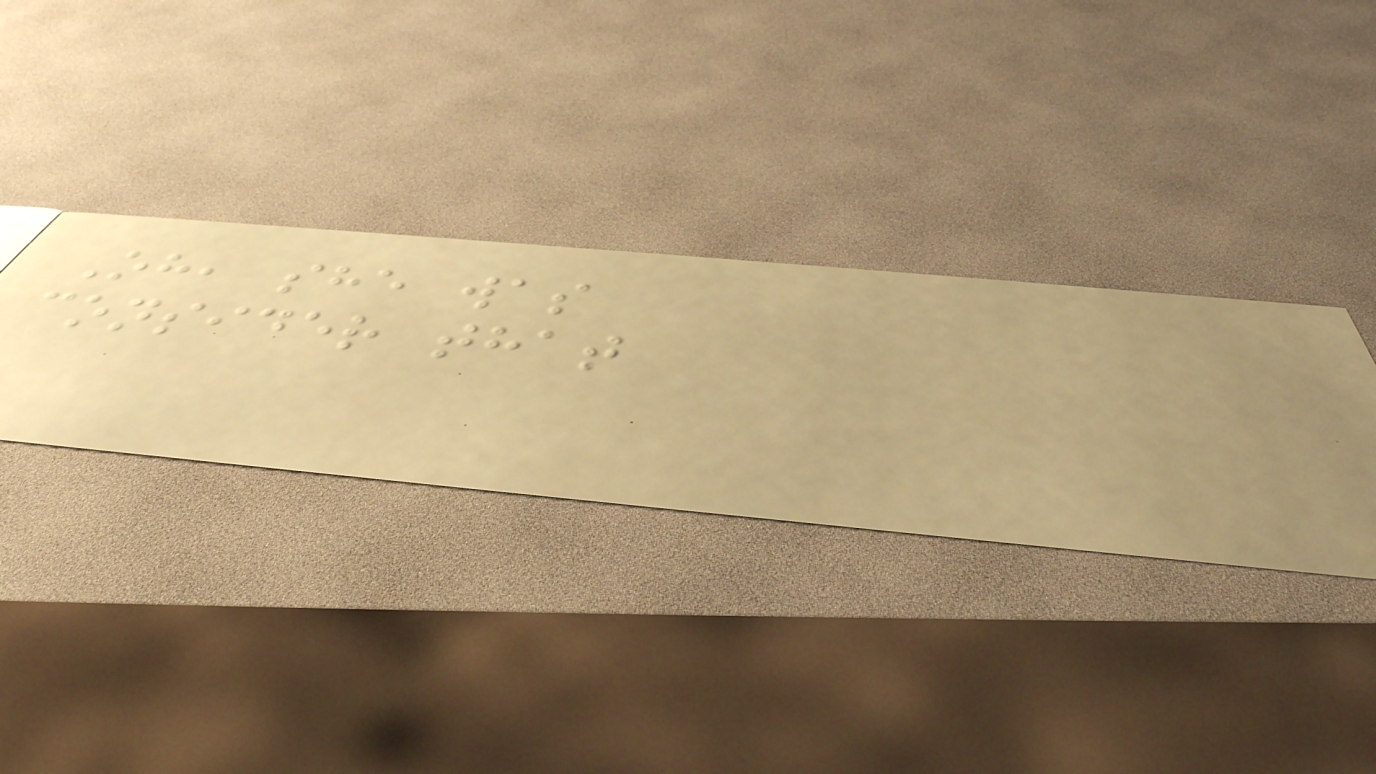Oh, she was
consider that
